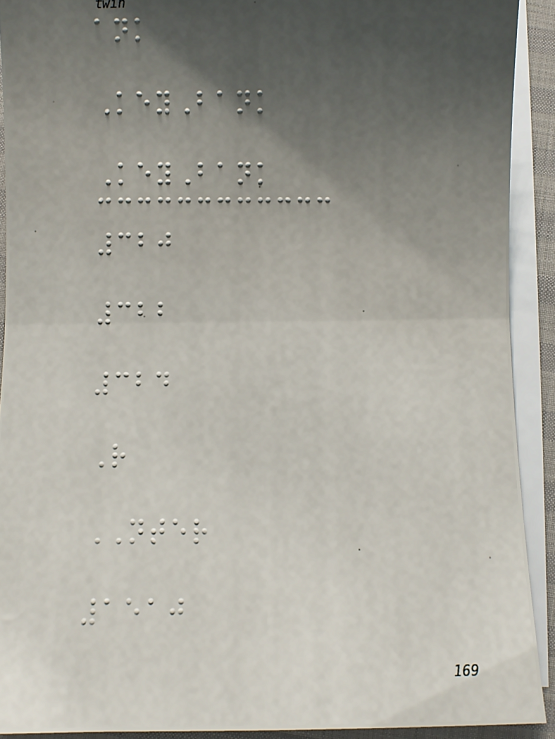ank
KeyBank
KeyBank
320
322
324
R
NTER
1510
